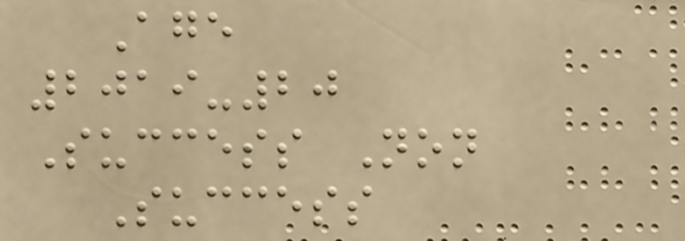Age
2019-20
Success Non
Success
